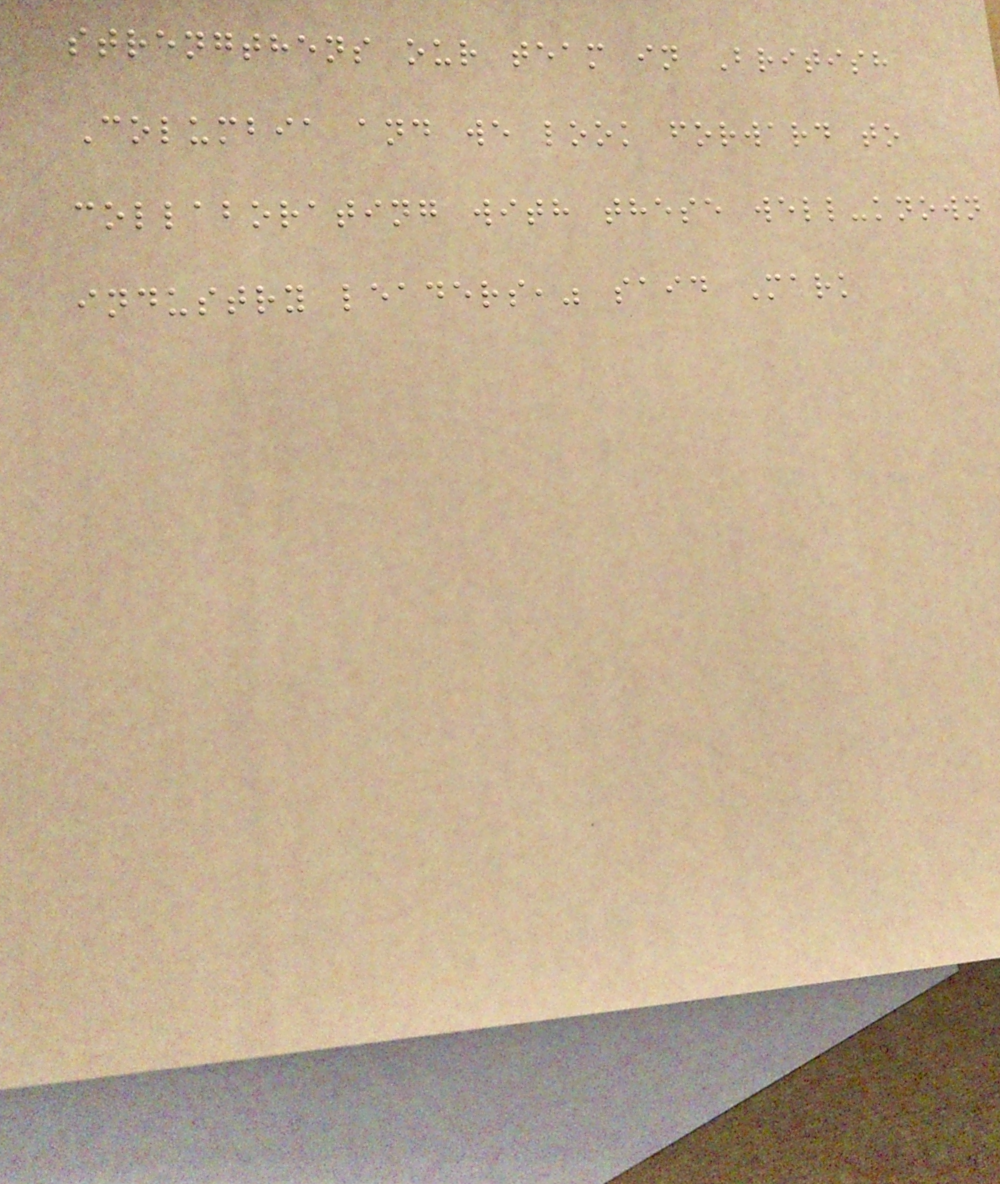strengthens our team in British
Columbia and we look forward to
collaborating with these well-known
industry leaders," said Mark
